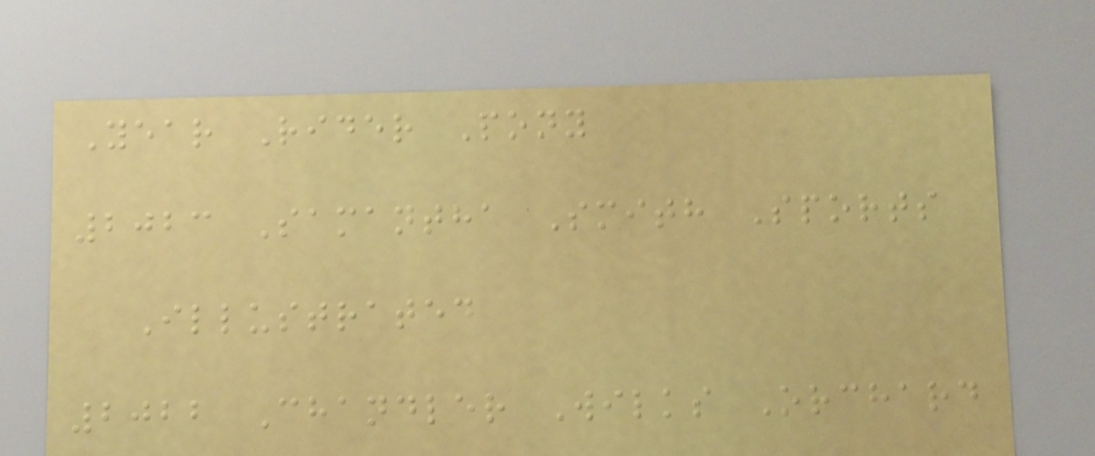Year Rider Pony
2023 Samantha Smith Sports
Illustrated
2022 Chandler Wilks Orchard
